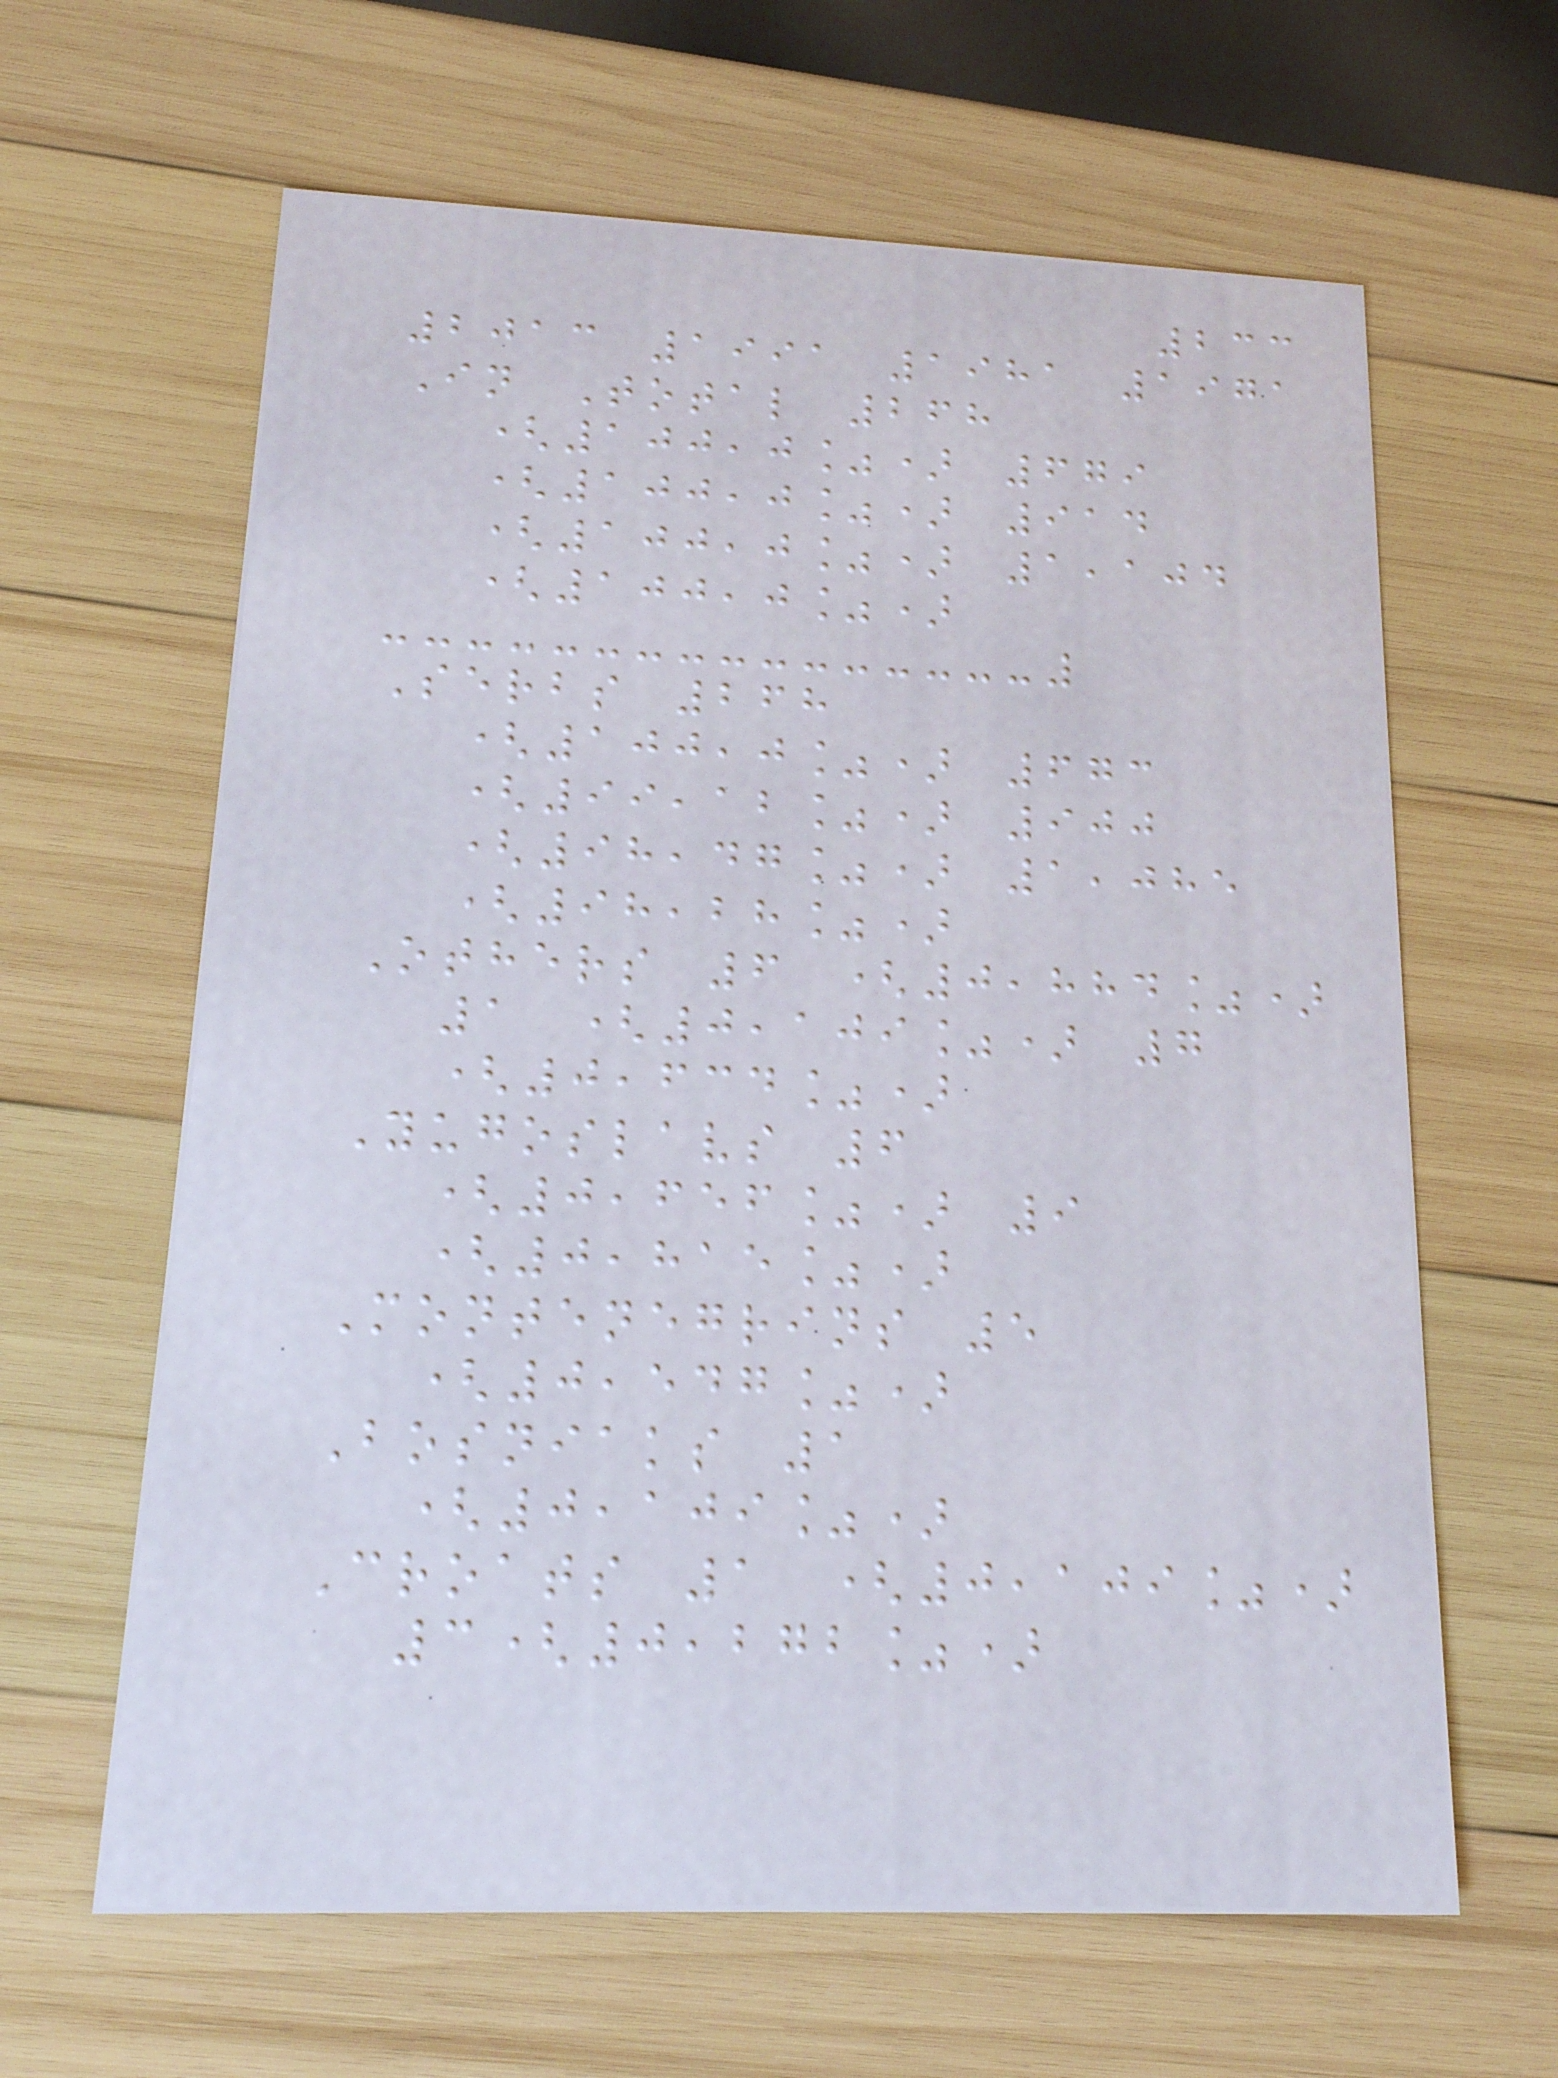233
2013 1991 1981 1971
In Total 268
(100,0%) 679
(100,0%) 914
(100,0%) 1,104
(100,0%)
Serbs 268
(100,0%) 673
(99,12%) 900
(98,47%) 1,085
(98,28%)
Others 6 (0,884%)
1 (0,109%) 7
(0,634%)
Yugoslavs 6
(0,656%) 9
(0,815%)
Montenegrins 5
(0,547%)
Bosniaks 1
(0,109%)
Croats 1 (0,109%)
3(0,272%)
